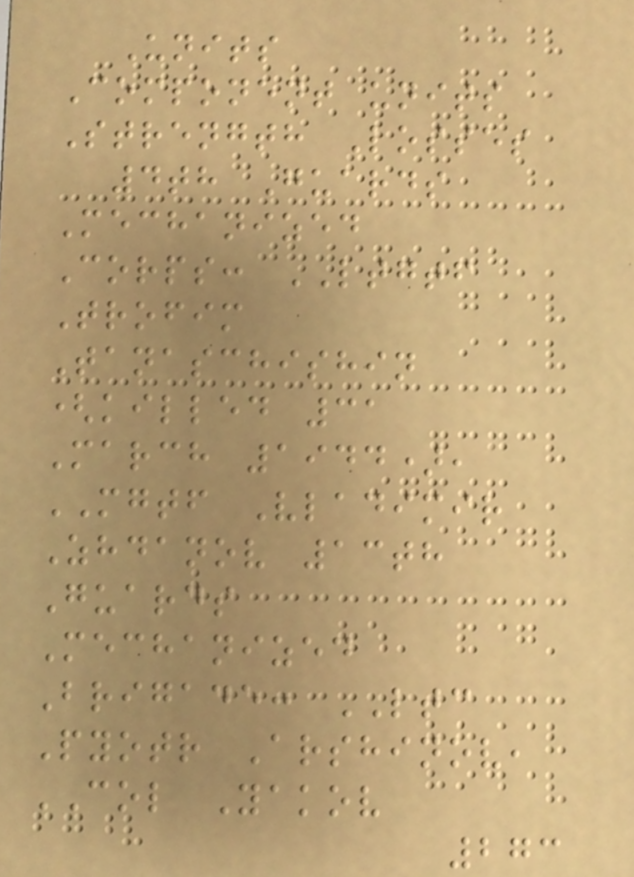Units
Component units
Strength Losses
4th Guards
Mechanized
Corps: LTGTF
Trofim
Tanaschishin
(killed 31
March 1944),
MGTF Vladimir
Zhdanov 13th
Guards
Mechanized
Brigade: LTC
Pyotr Arshinov,
COL Yakov
273
